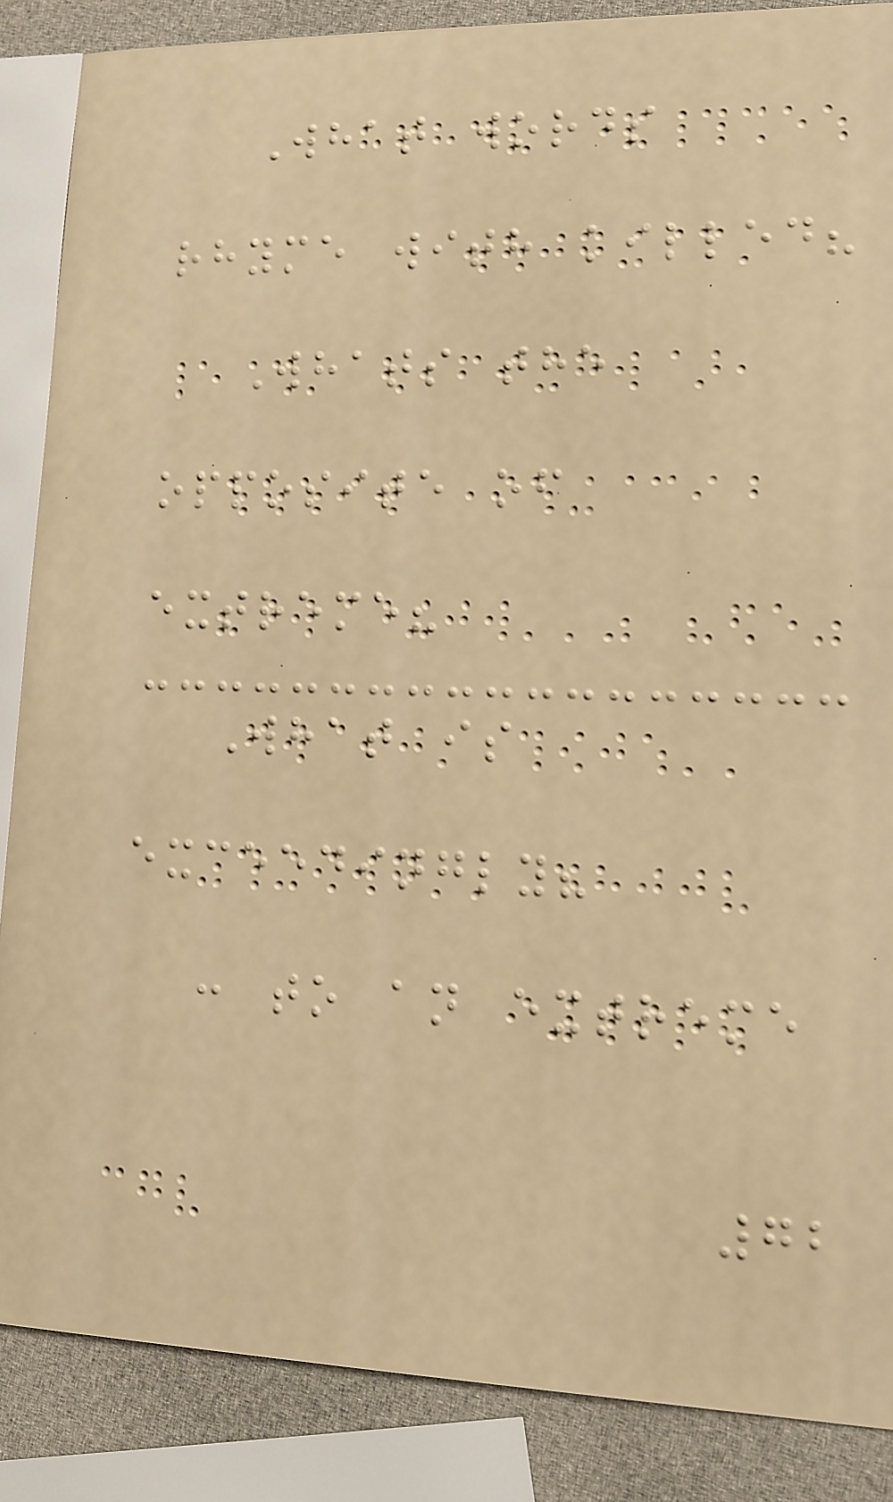What words
rhyme with killed?
Whats the
opposite of
extreme?
What is
exceedingly?
: to an extreme
72
